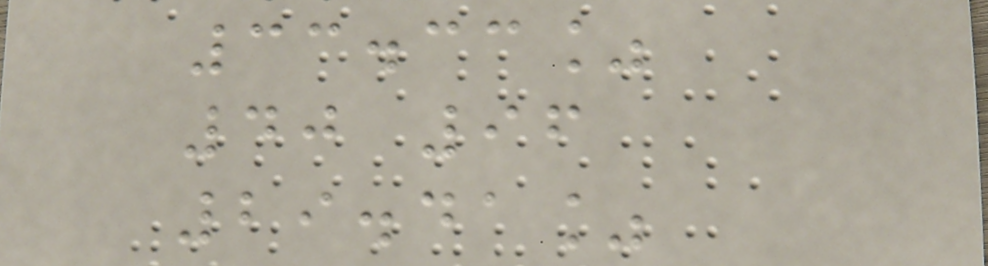33.33%
40 96
29.41%
